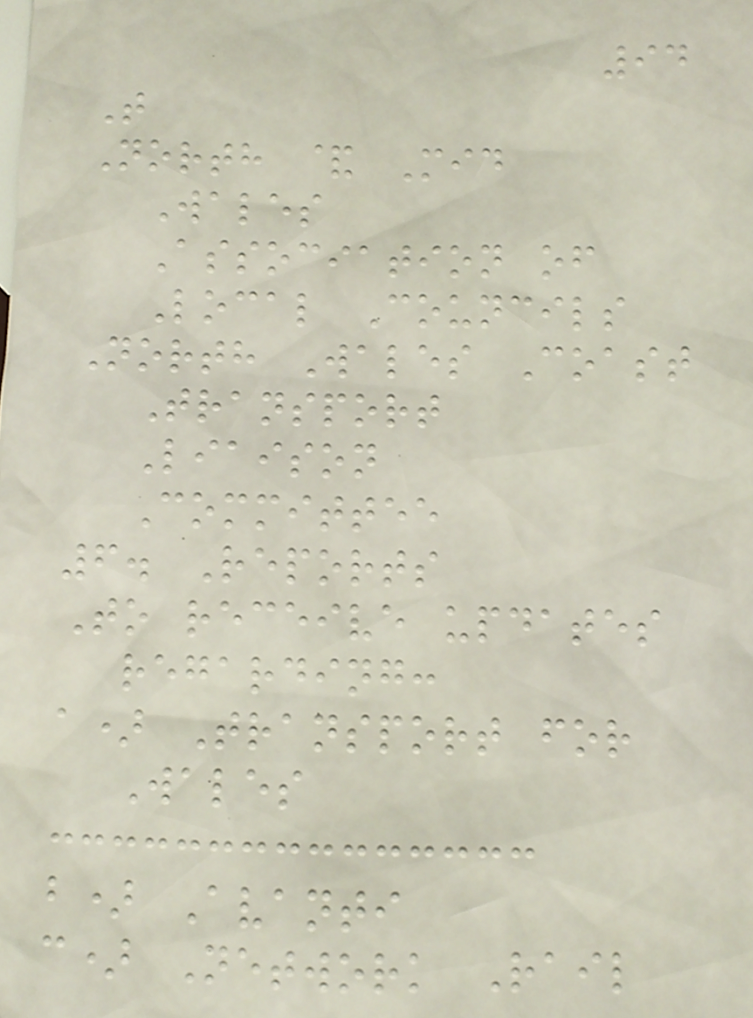94
T
North & Mid
Wales
Association of
Local Councils
North Wales Coast
Transport
Liaison
Committee
6. Reports
To receive updates
regarding:
a) Transport for
Wales
b) Avanti
c) Network Rail
